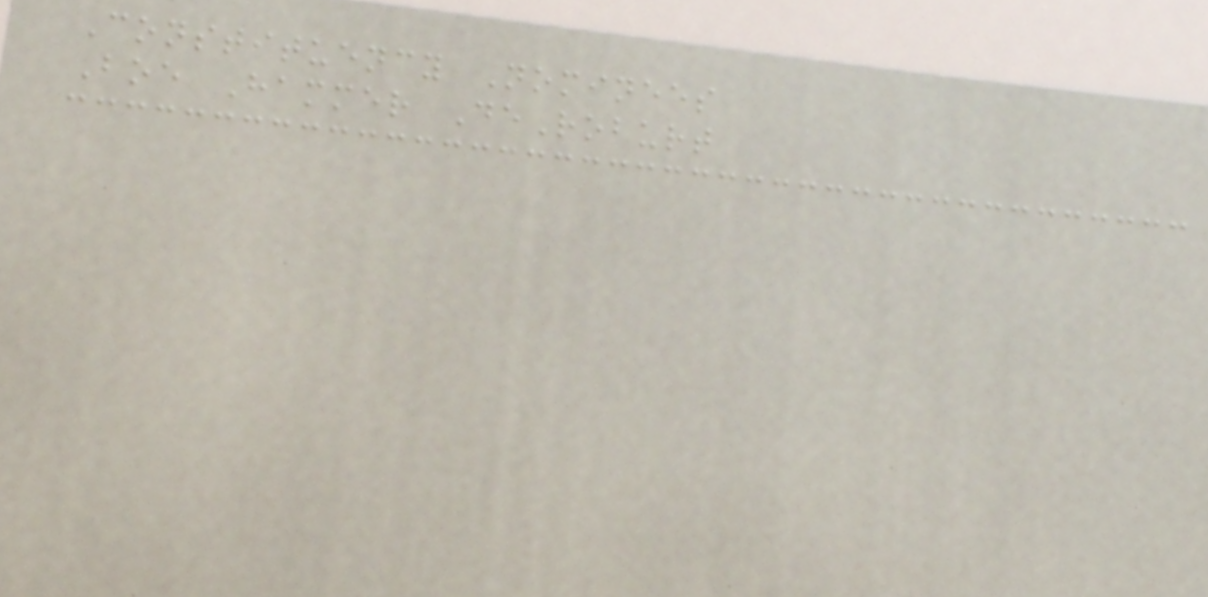Constituency Nominees
Boe Hammer DeRoburt
